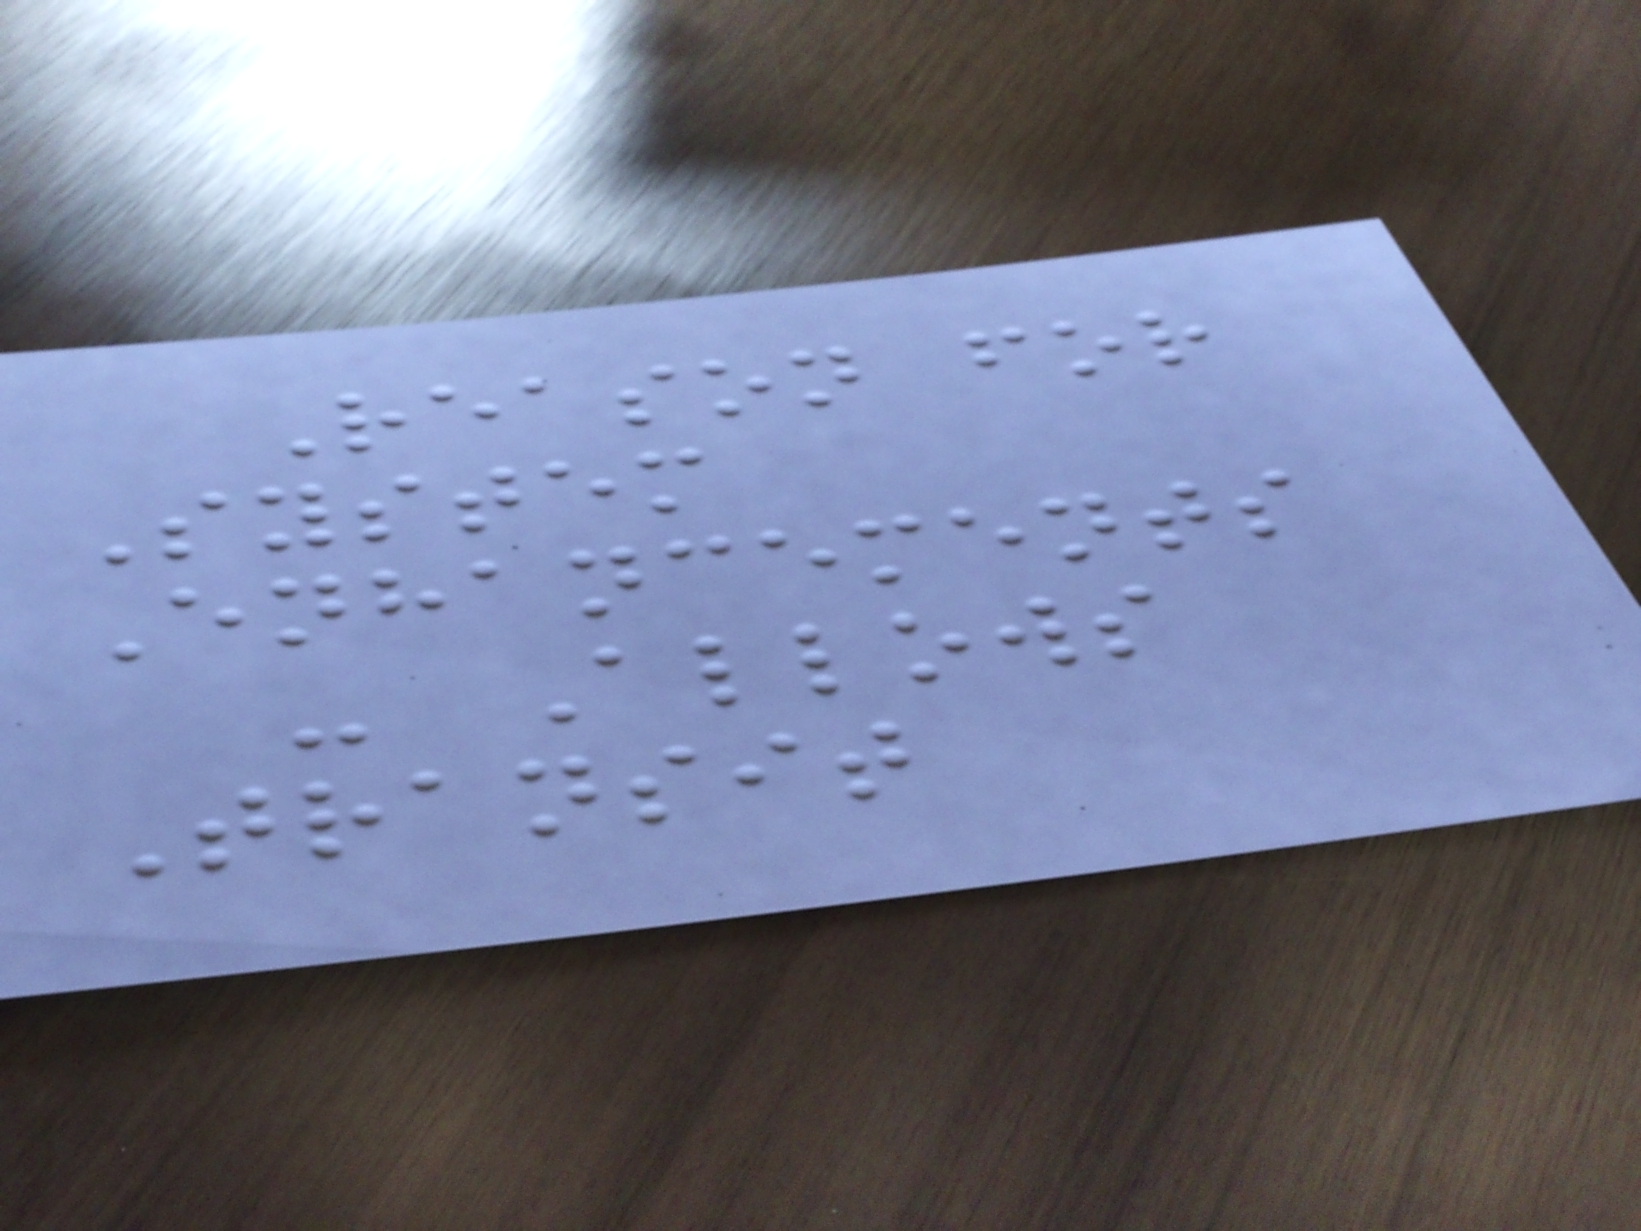Reason for
System
Enhancements
- Allows
Transit
